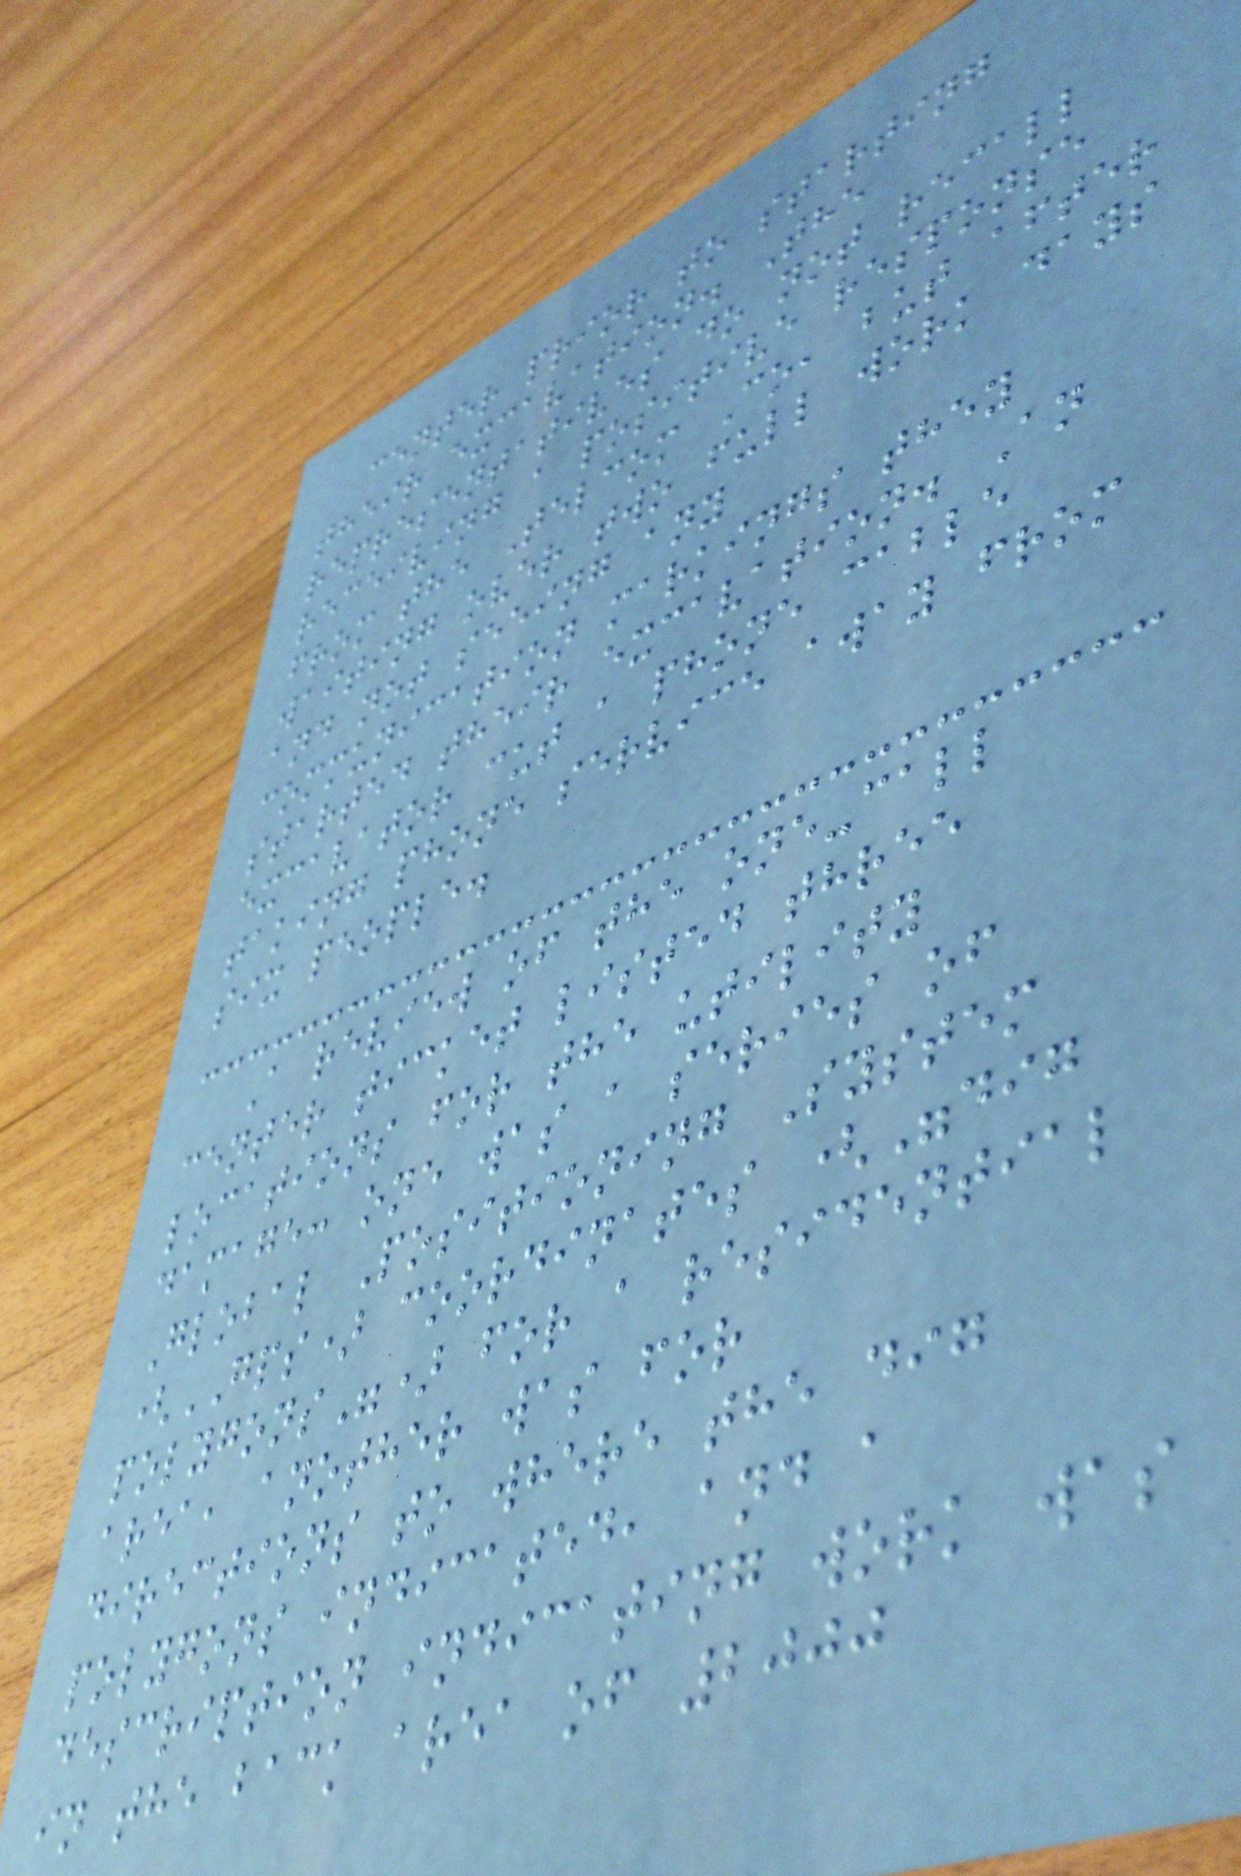center prior to starting
their excavation. The
representatives do not recall
receiving a positive response
from the Telcom Co, but after
waiting over two full work days
and not seeing any
communication markings they
started their excavation. An
excavator cut a phone cable
taking phone service away from
six people.
A review of the one-call
center ticket listed three
locations for the utility
damage: one was a series of
Global Positioning System
(GPS) coordinates ("dig
polygons") for a residential
area, another was for
directions to where the dig
polygons indicated, and a
description indicating work was
in the back area of 2000
